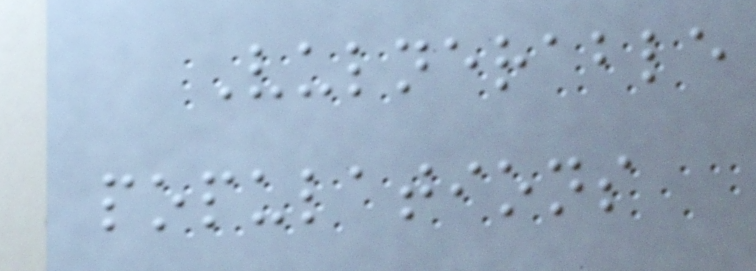Vulnerable
populations
